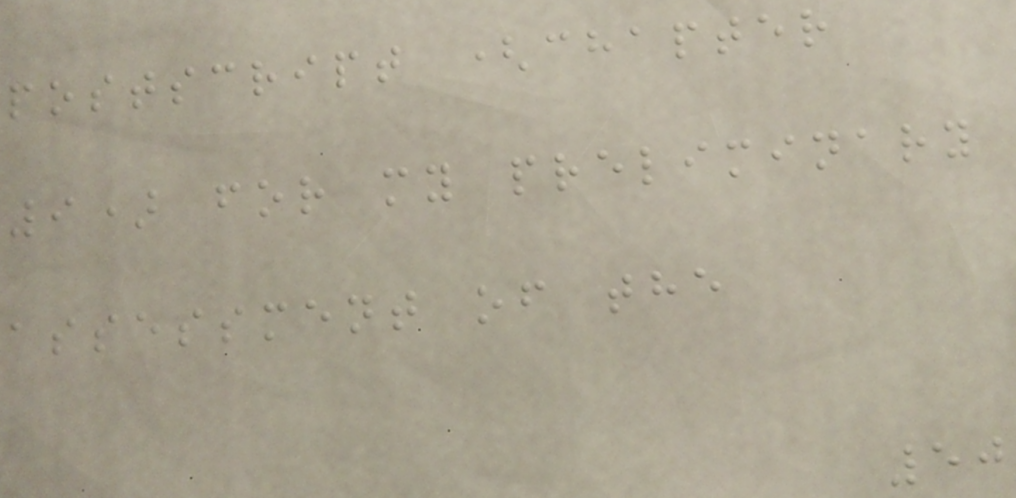postscript (chapter
9) for my preliminary
assessment of the
50
